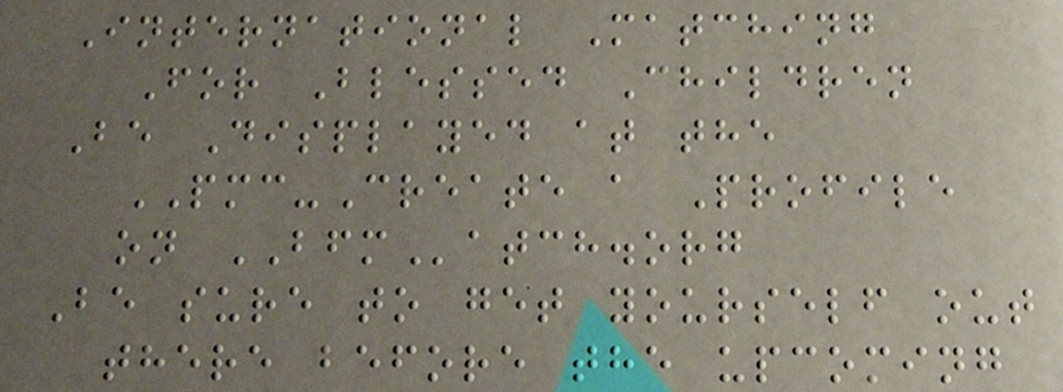International Matching
For Blessed Children
Be Displayed at the
PMC-Create a Profile
on BFMatch.org
Be sure to get yourself out
there before the upcoming
